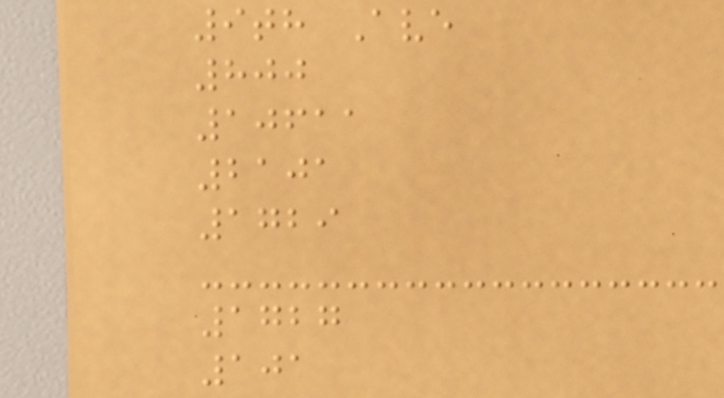9th Ave
800
10611
2101
1729
1727
101
